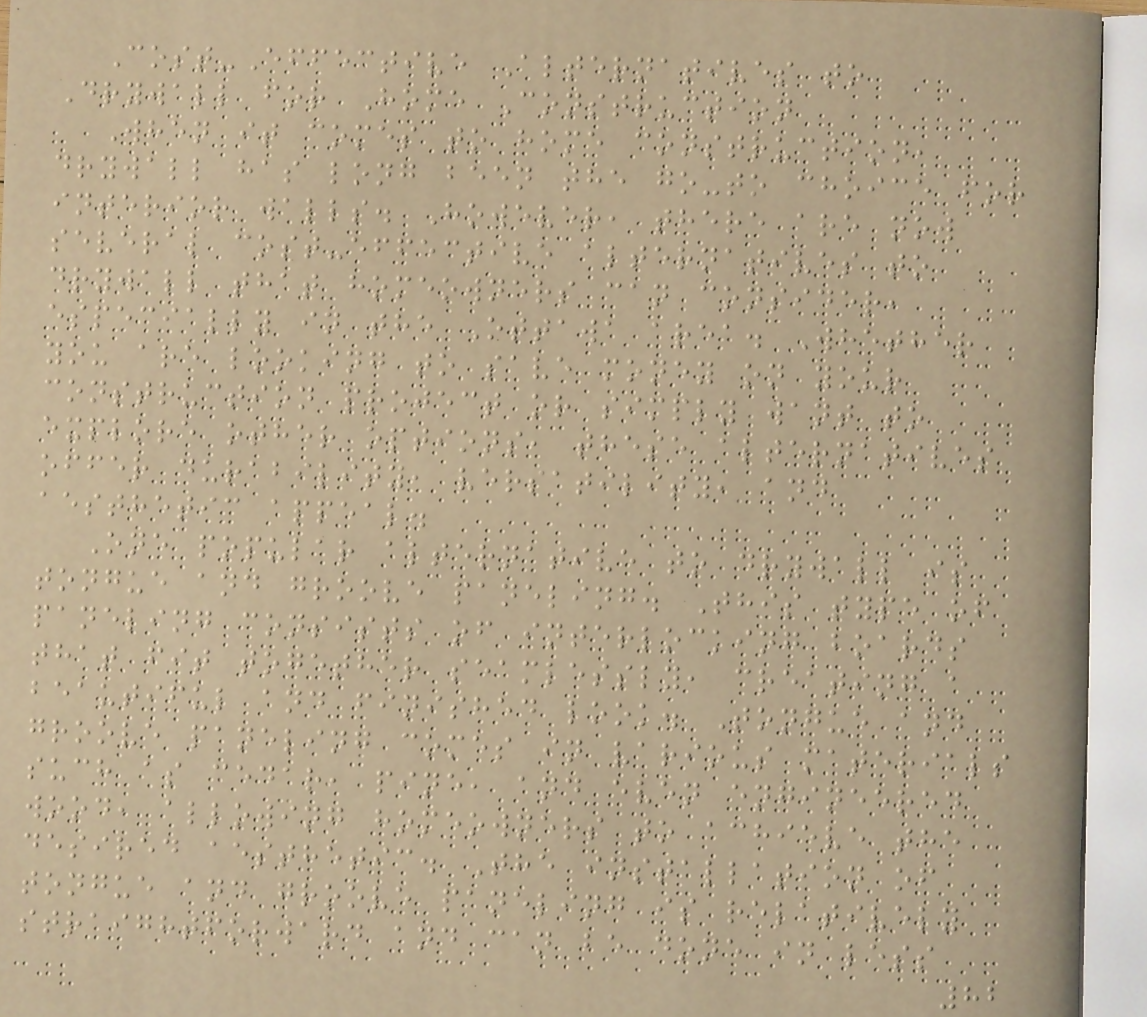Cost-Effective Alternatives to
Drywall for Home Construction
When it comes to home construction,
drywall has long been the go-to choice for
interior walls. However, there are now
several cost-effective alternatives to
drywall that homeowners can consider,
especially in the Ottawa area. Whether
you are looking to save money on your
construction project or simply want to
explore other options, these alternatives
offer durability, versatility, and
aesthetic appeal.
One popular alternative to drywall is
tongue and groove paneling. This type of
paneling consists of interlocking boards
that fit together seamlessly, creating a
beautiful and finished look. Tongue and
groove paneling comes in various materials
such as cedar, pine, and even engineered
wood, allowing homeowners to achieve the
desired aesthetic. The installation of
tongue and groove paneling is relatively
straightforward and can be done in less
82
